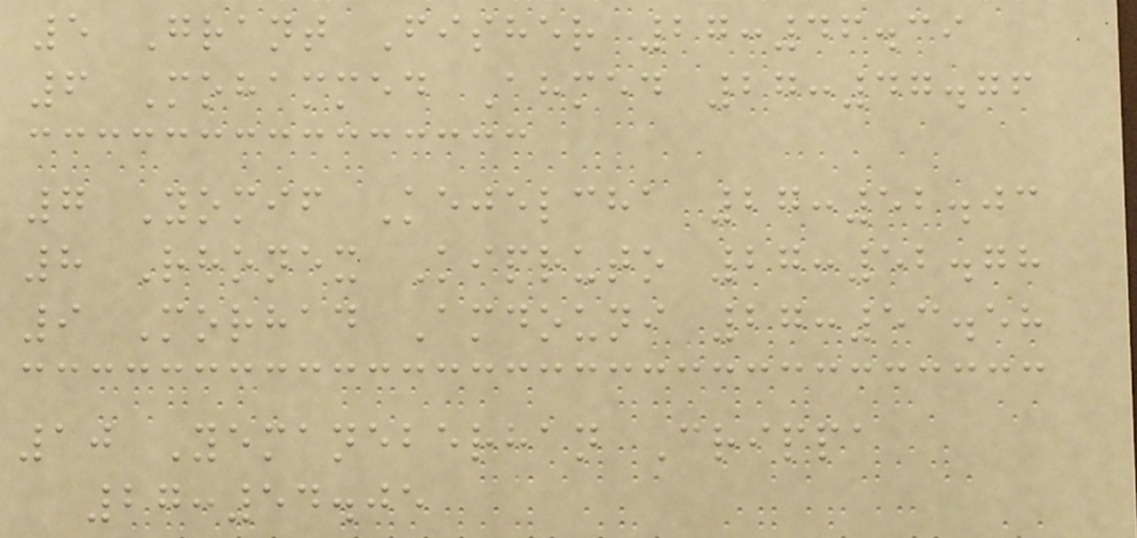5 Grant Fisher 27:46.39
6 Mohammed Ahmed 27:47.76
7 Yomif Kejelcha 27:52.03
8 Rhonex Kipruto 27:52.78
9 Morhad Amdouni 27:53.58
10 Yemaneberhan Crippa
27:54.05
